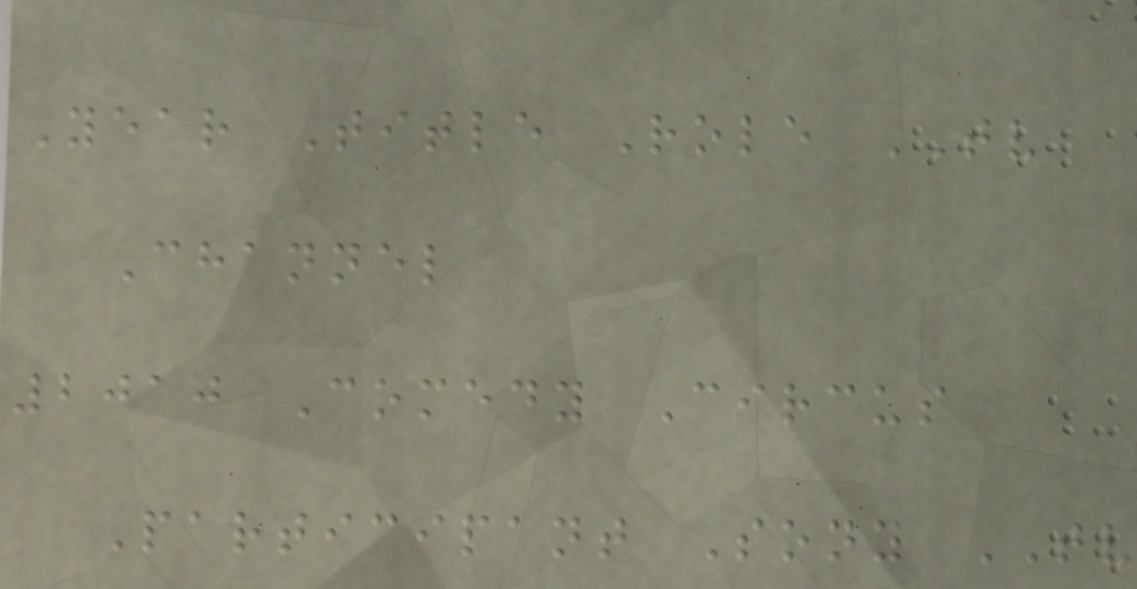Year Title Role TV
Channel
2010 Comedy Circus
Participant Sony TV
